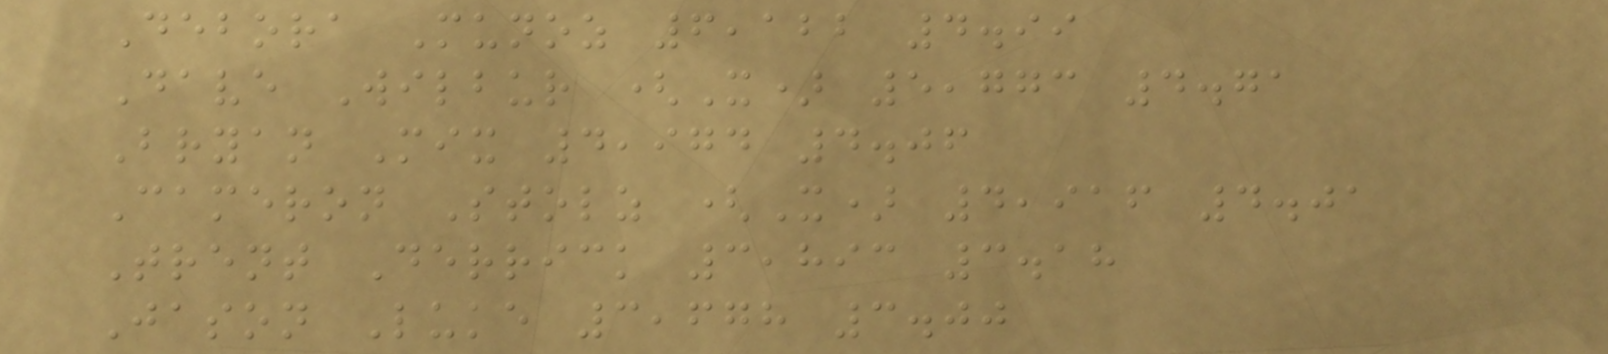Debora Munoz 6,122 4.99
Dave Wilbur (X) 5,773 4.71
Bryan Mix 4,974 4.06
Cameron Stolz (X) 4,916 4.01
Trent Derrick 3,893 3.18
Jason Luke 3,678 3.00
